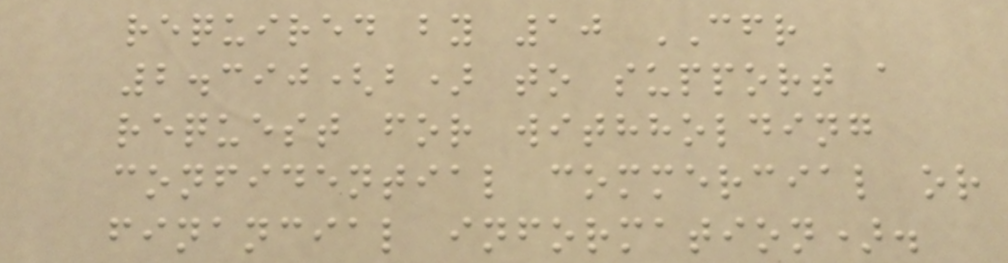required by 10 CFR
2.390(b) to support a
request for withholding
confidential commercial or
financial information).
